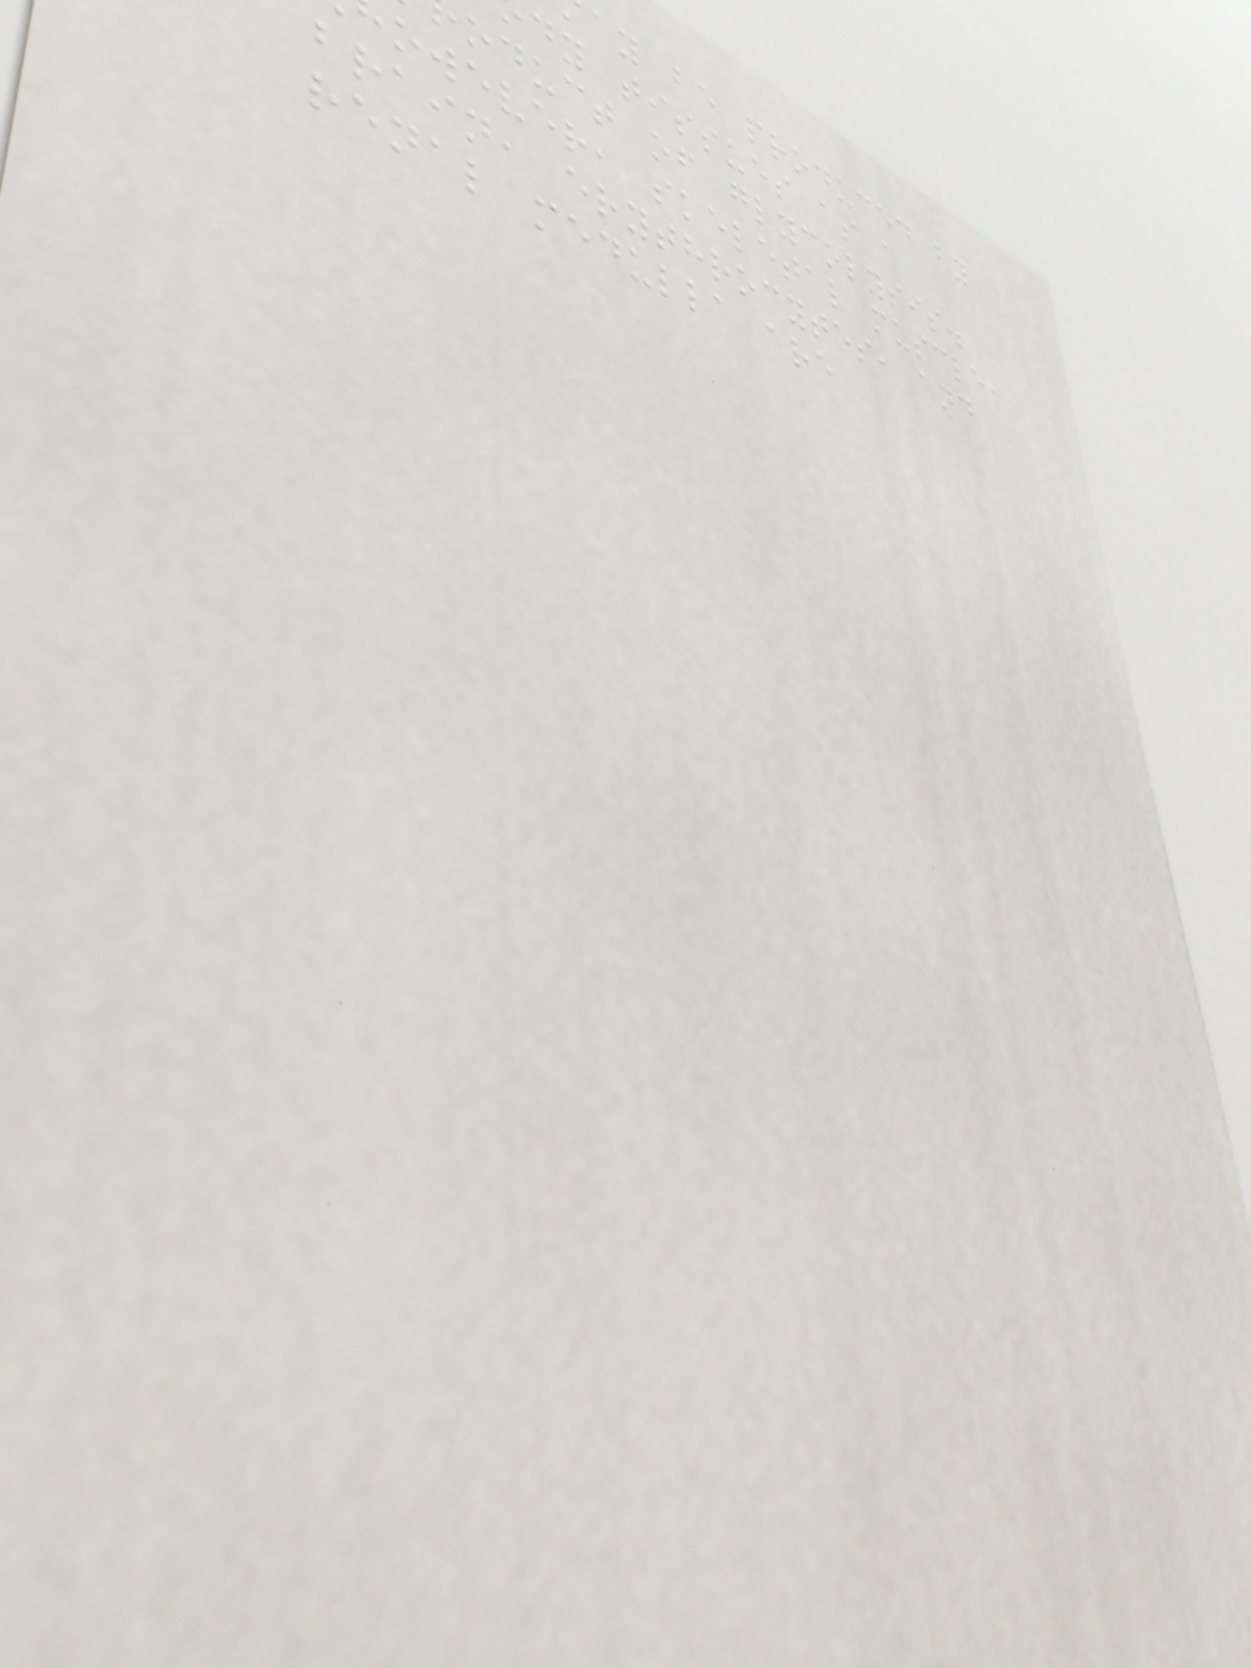ay be produced by
dy tissues as a
oduct of glycolysis.
owever, skeletal muscle,
brain, erythrocytes, and
renal medulla are
